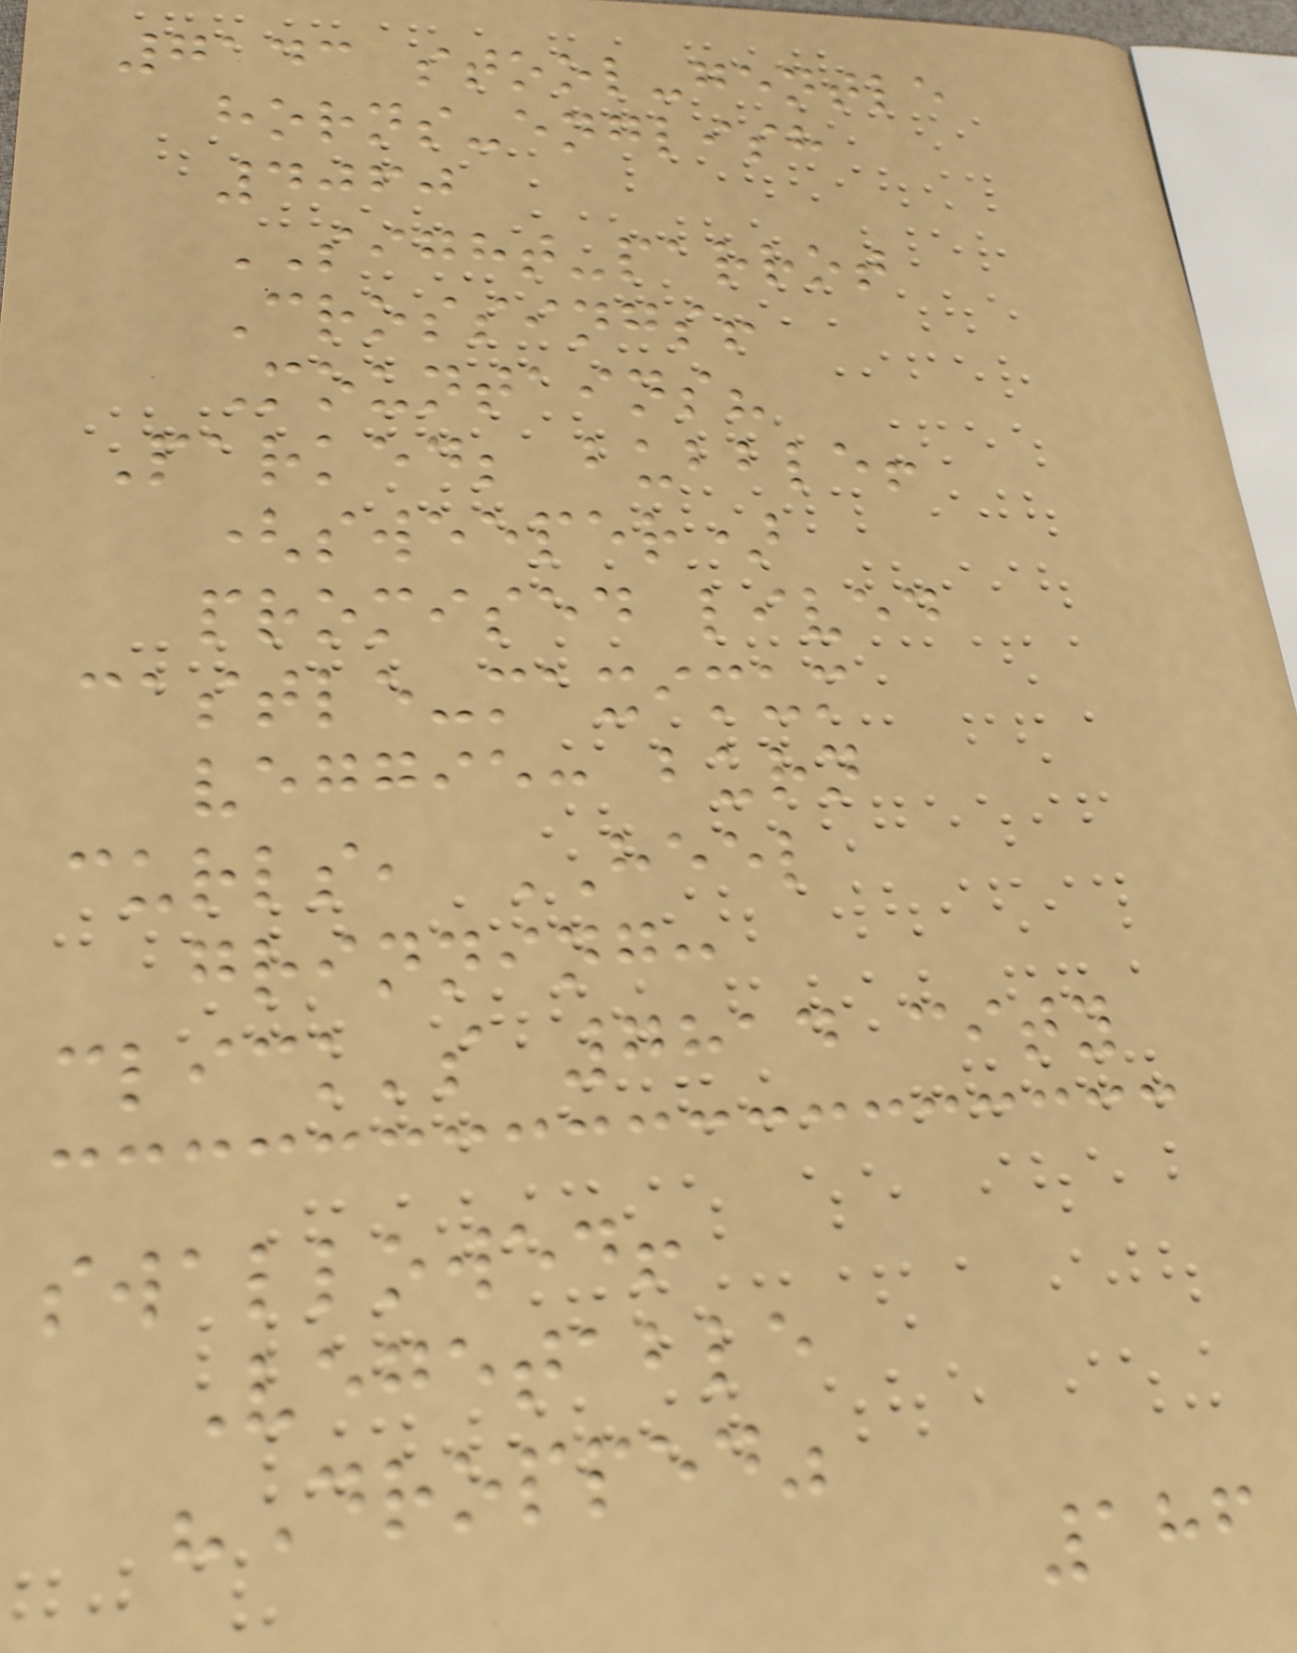7143 stool-gentle
horns-english
4060
SIGHT-parrot
Crossings!
Mountains?
Parked; bubble!
(sweeper)
promised lived
castle-maximum
veggie: burn
curls, HEEL
grinning:
click's 7814 city
swallowed!
Vegetable
"Dropped"
186
